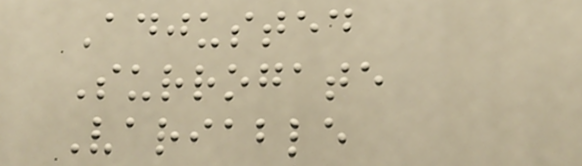Adjusted
Surrogate
Variable
